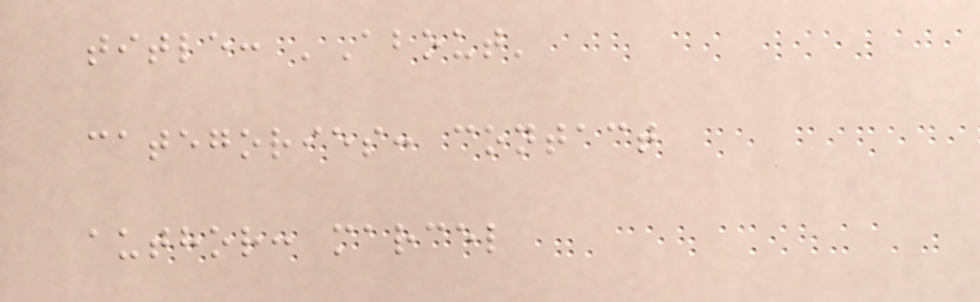title: 'About'
categories: contact
author: marcel
